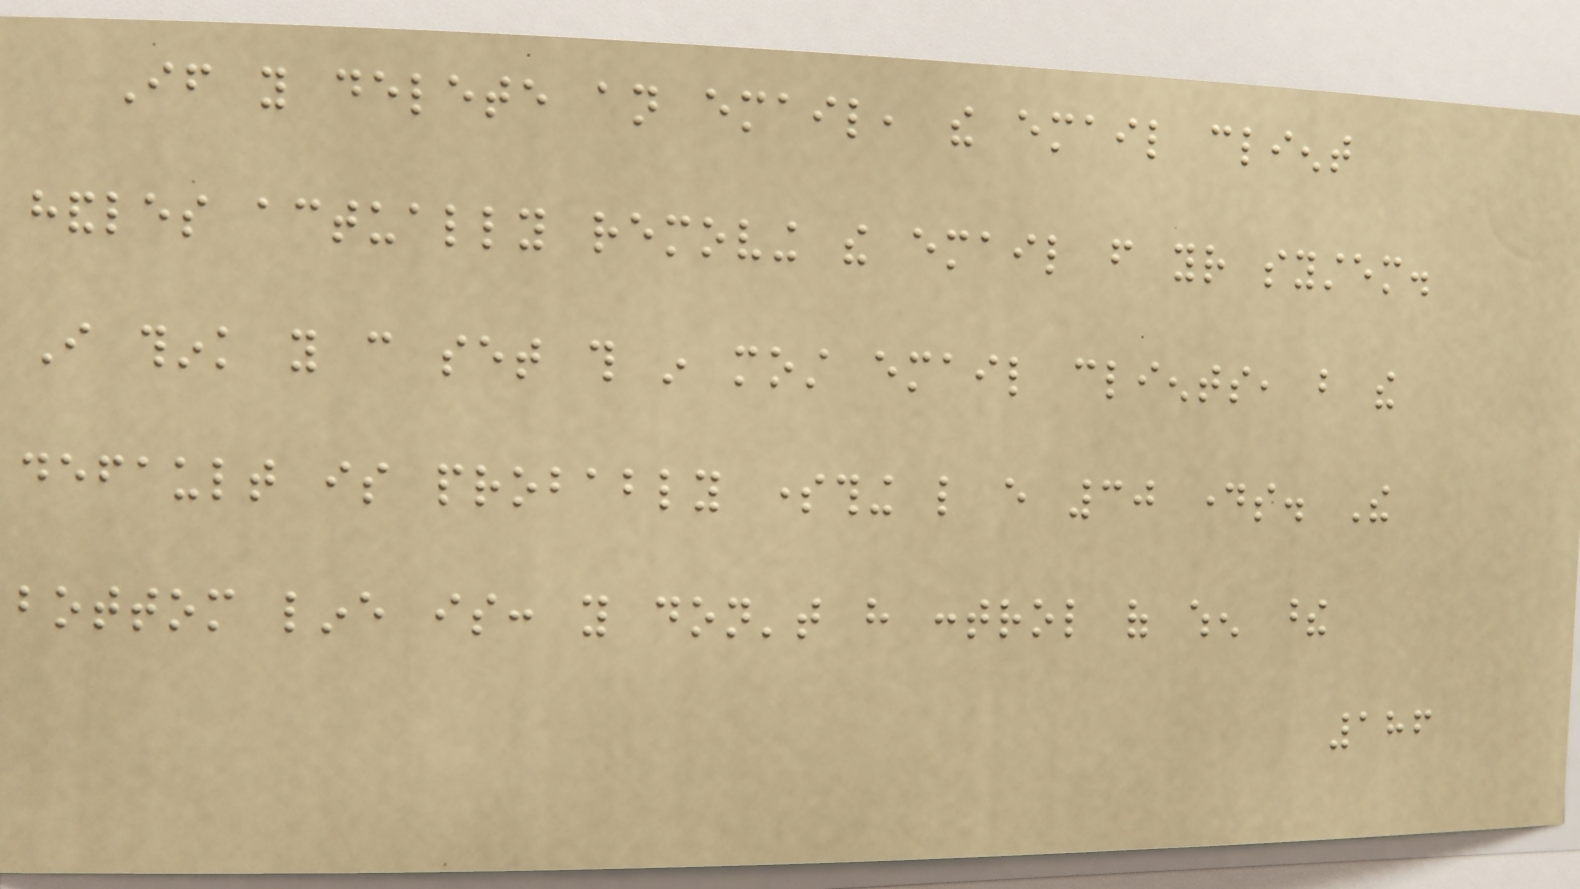If you delete an email, the email client
handles actually removing the email from your system.
I think you can set this in most email clients, but the
default is probably something like every 30 days. The
bottom line is: you don't have control of when these
186
